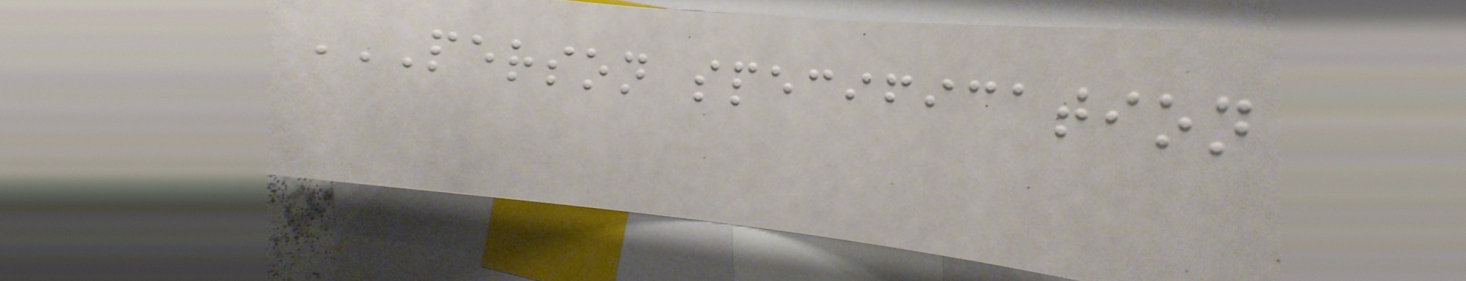PERSON SPECIFICATION
